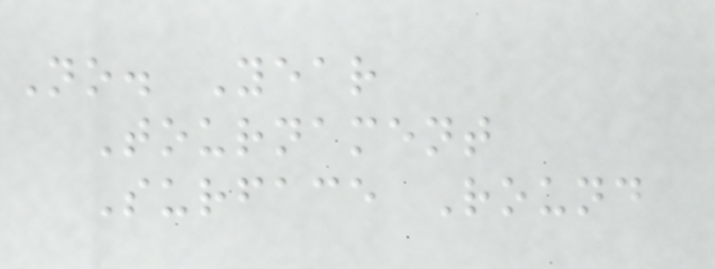No. Year
Tournament
Surface Round
